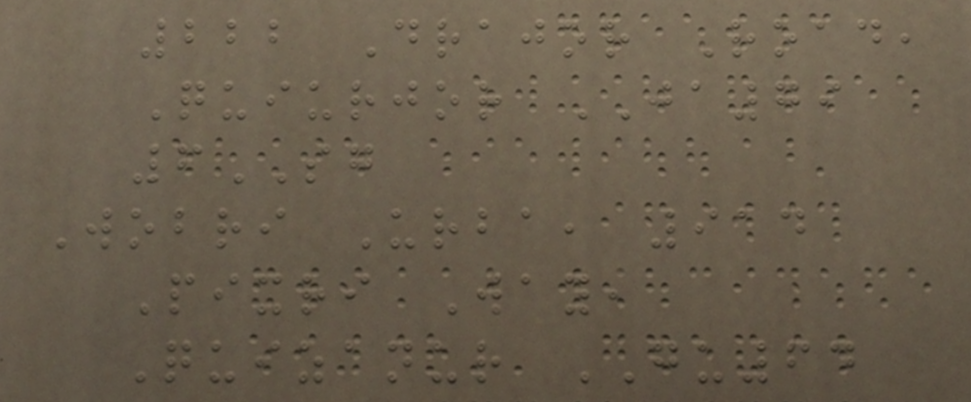222 Drajor Road,
Quiurjor JA79
6SG
Wobri Urba, 914
Pixri Way,
Quizanur GU64
